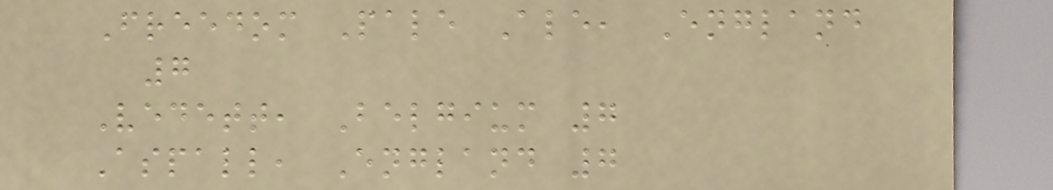Freedom Pale Ale, England
7
Vedett, Belgium 7
Aspall, England 7
